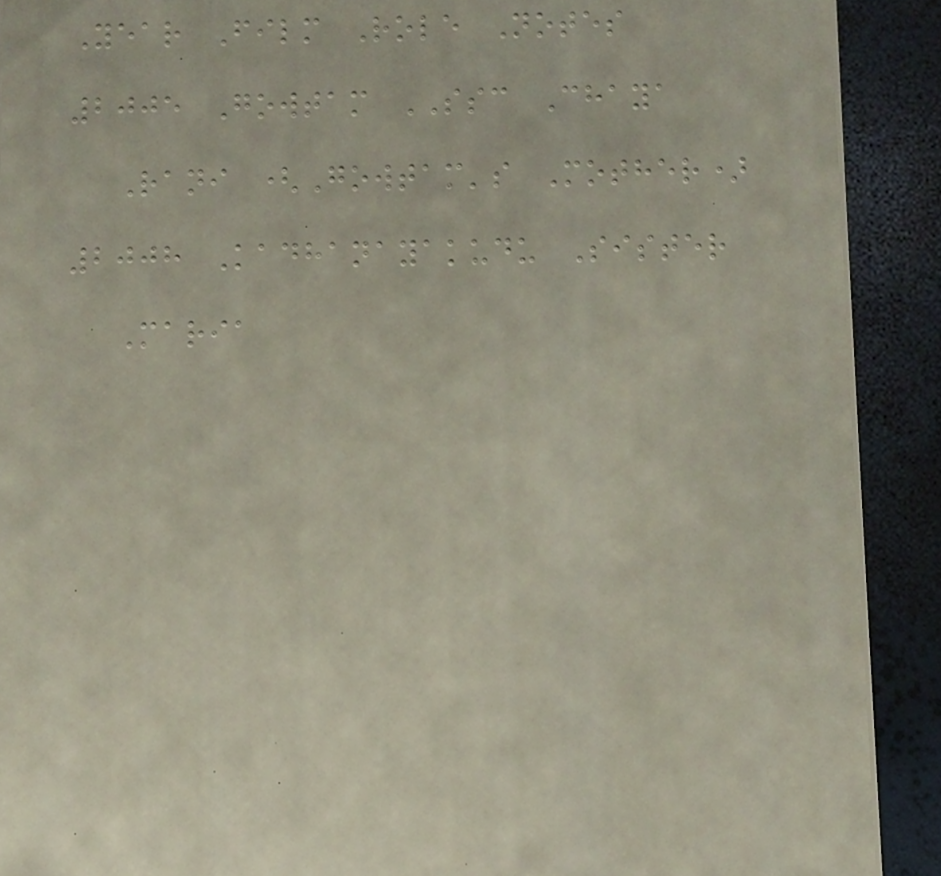Year Film Role Notes
2005 Gowtam SSC Chaya
Rani (Gowtam's Mother)
2008 Kadhanayakudu Sister
Maria
